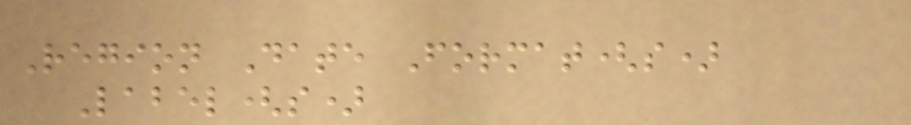Region Date Format(s)
Label(s)
